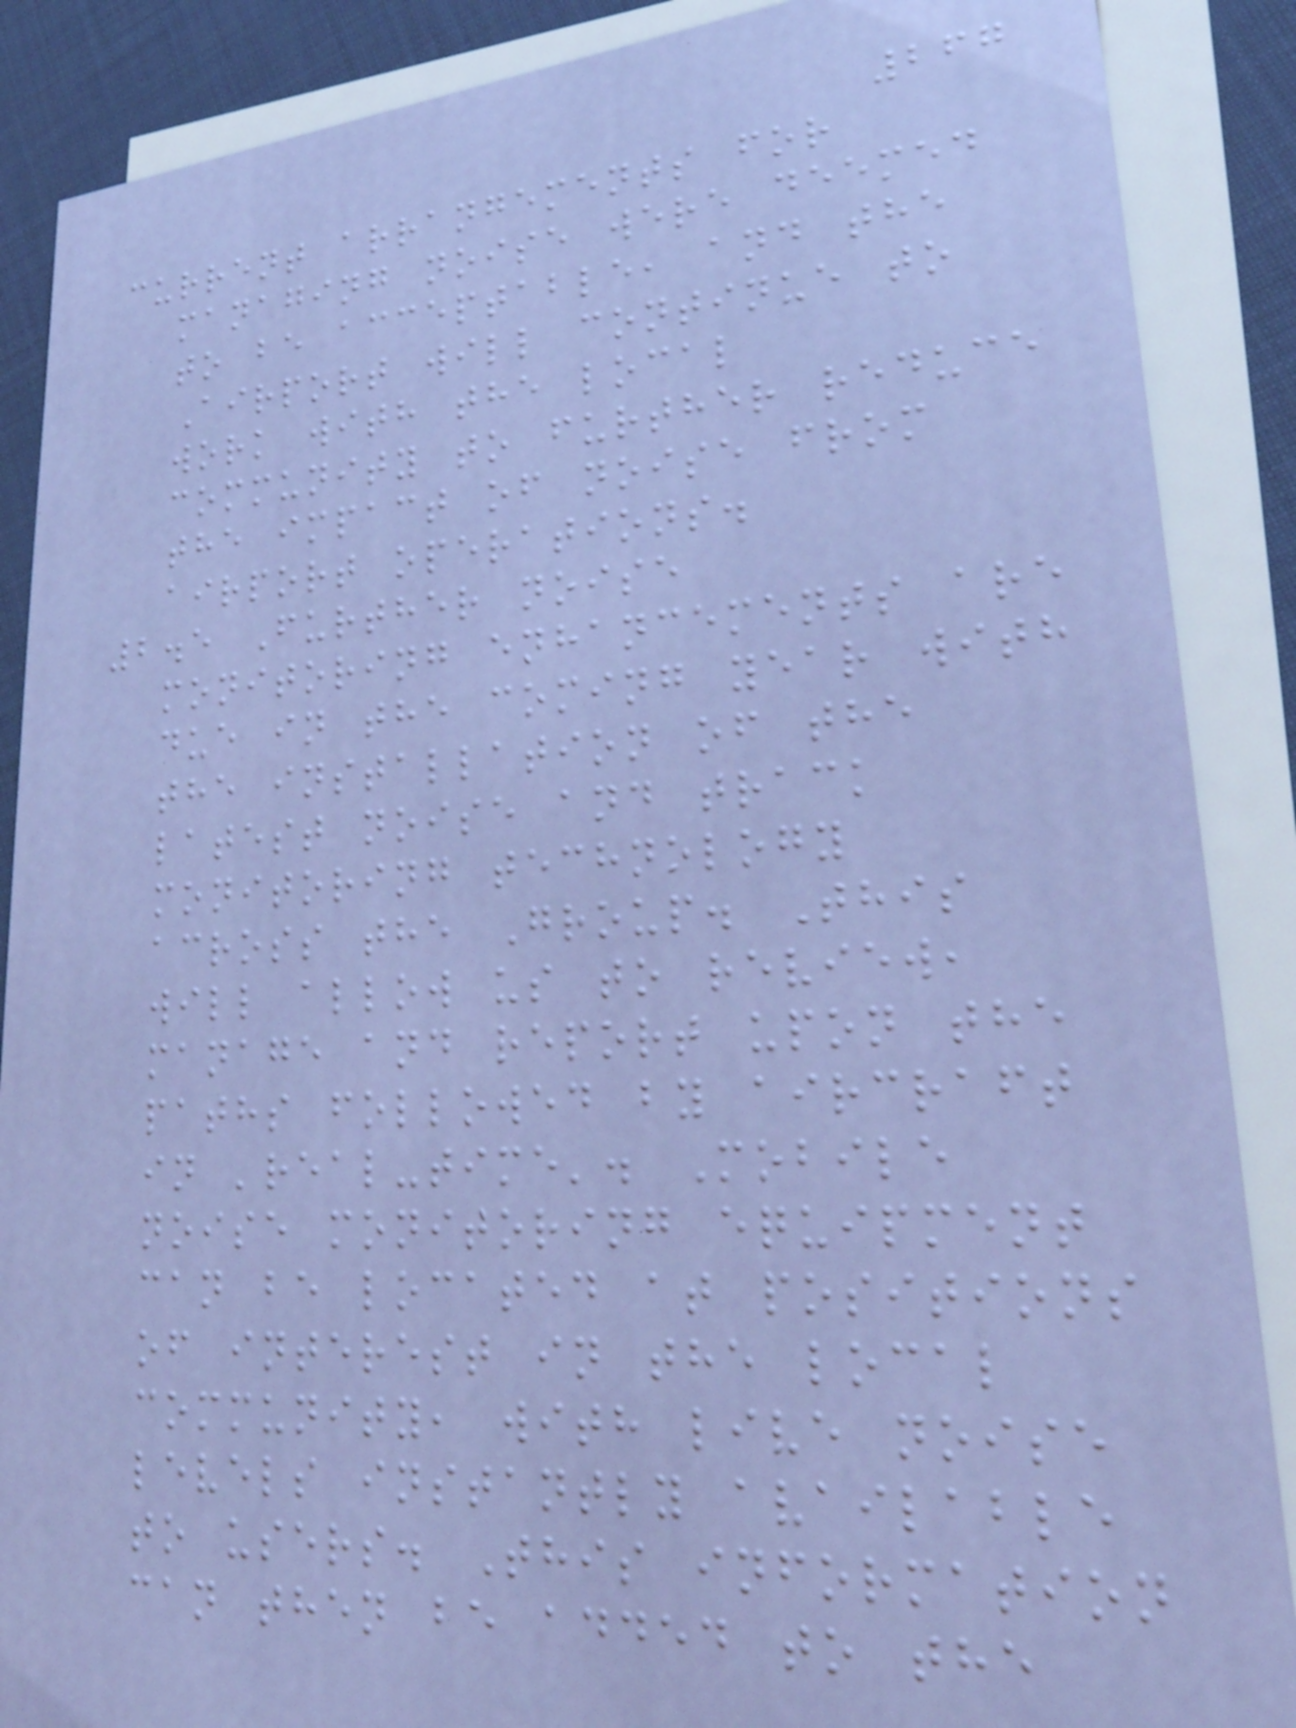267
current arrangements for
managing noise were deemed
to be acceptable, and the
Airport will continue to
work with the local
community to further reduce
the impact of noise from
airport operations.
2.5 Further noise
monitoring enhancements are
due in the coming year with
the installation of the
latest noise and track
monitoring technology
across the Group. This
will allow us to review,
manage and report upon the
paths followed by aircraft
in 'real-time'. Mobile
noise monitoring equipment
can be located at positions
of interest in the local
community, with live noise
levels instantly available
to users. This information
can then be added to the
